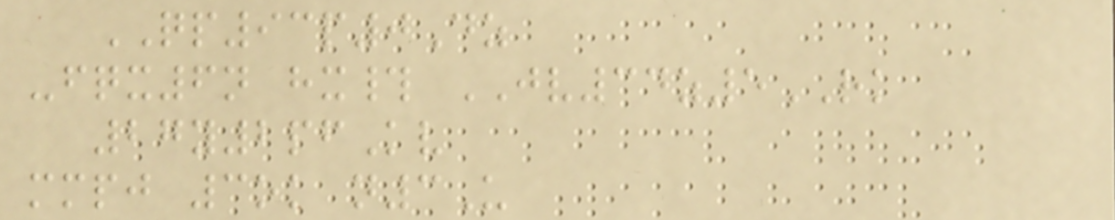QP93p0Dz
-fqx6n hx# JV34z5RK
27y2pfKv
mmpj 3ok n3U
